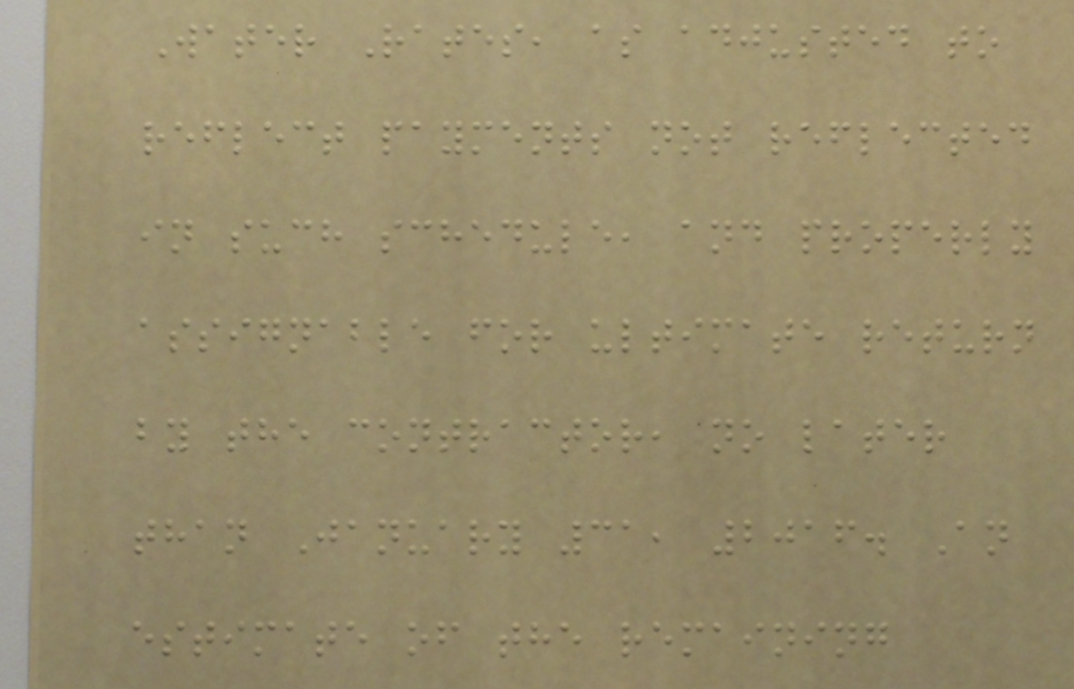Water Rates, as adjusted to
reflect payments not reflected
in such schedule, and properly
assignable for ultimate return
by the contractor, no later
than January 31, 2016. An
estimate of the remaining
